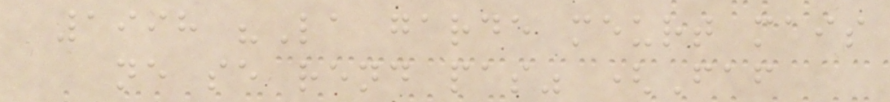1998 "La garde meurt mais
ne se rend pas" (Faf
